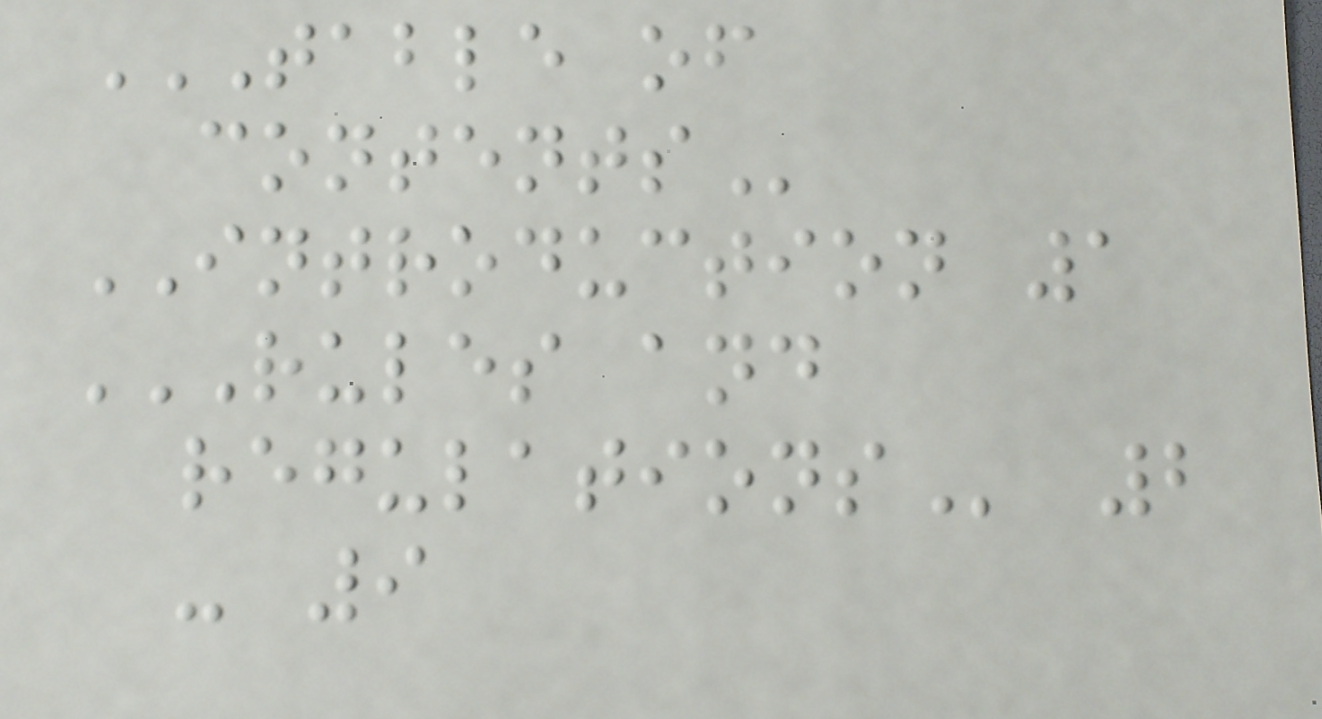TABLE OF
CONTENTS
INTRODUCTION 1
RULES AND
REGULATIONS 2
- 9
